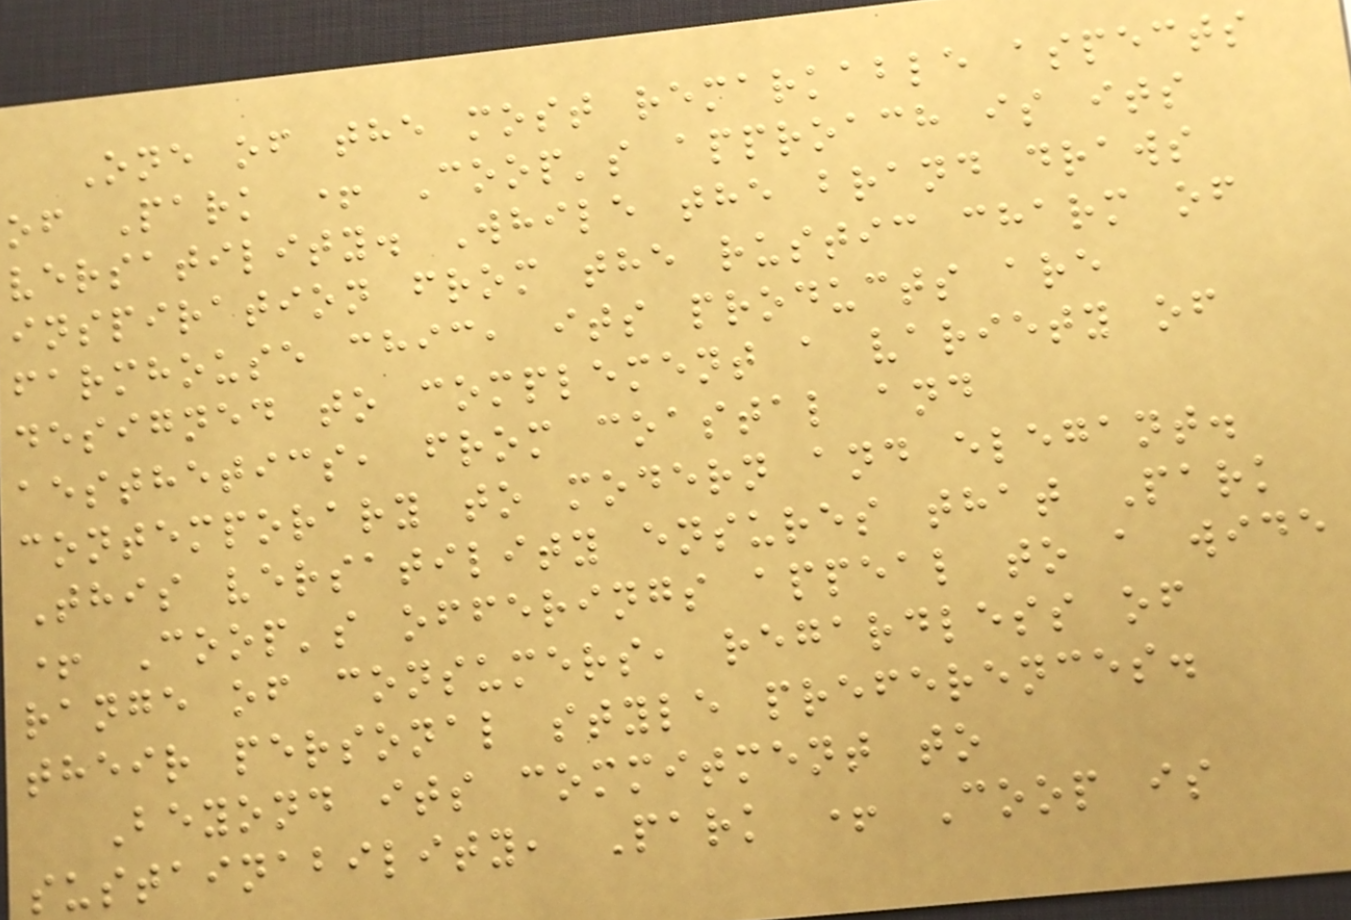One of the most remarkable aspects
of Park + Coop's approach is its
versatility. While the brand draws
inspiration from the rustic charm of
farmhouse chic, its products are
designed to complement a variety of
aesthetics, from coastal and
contemporary to modern and elegant.
This versatility ensures that Park
+ Coop's offerings appeal to a wide
range of consumers, regardless of
their personal style preferences.
Beyond its commitment to
sustainability, Park + Coop is
